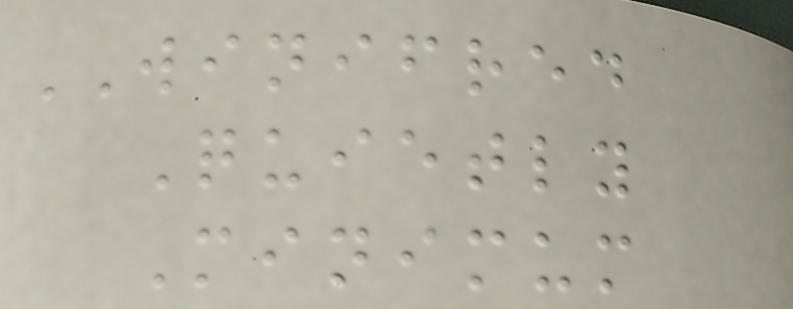WINIFRED
Quietly
Minimum
